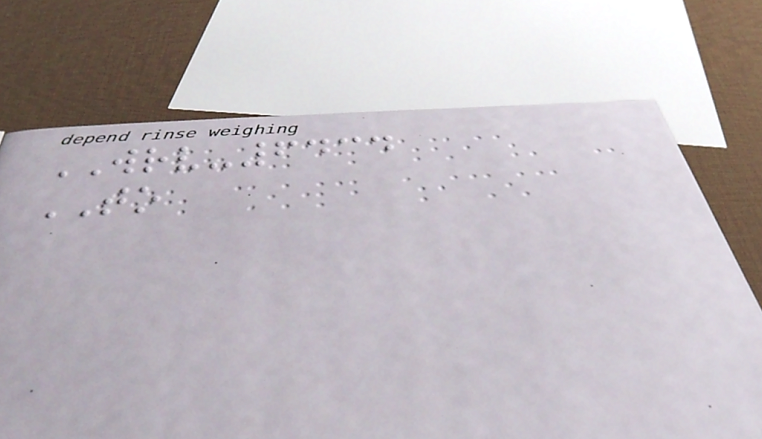WRV-6434
TO
